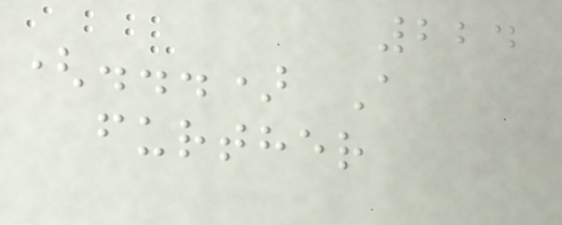224
(...) A
further
